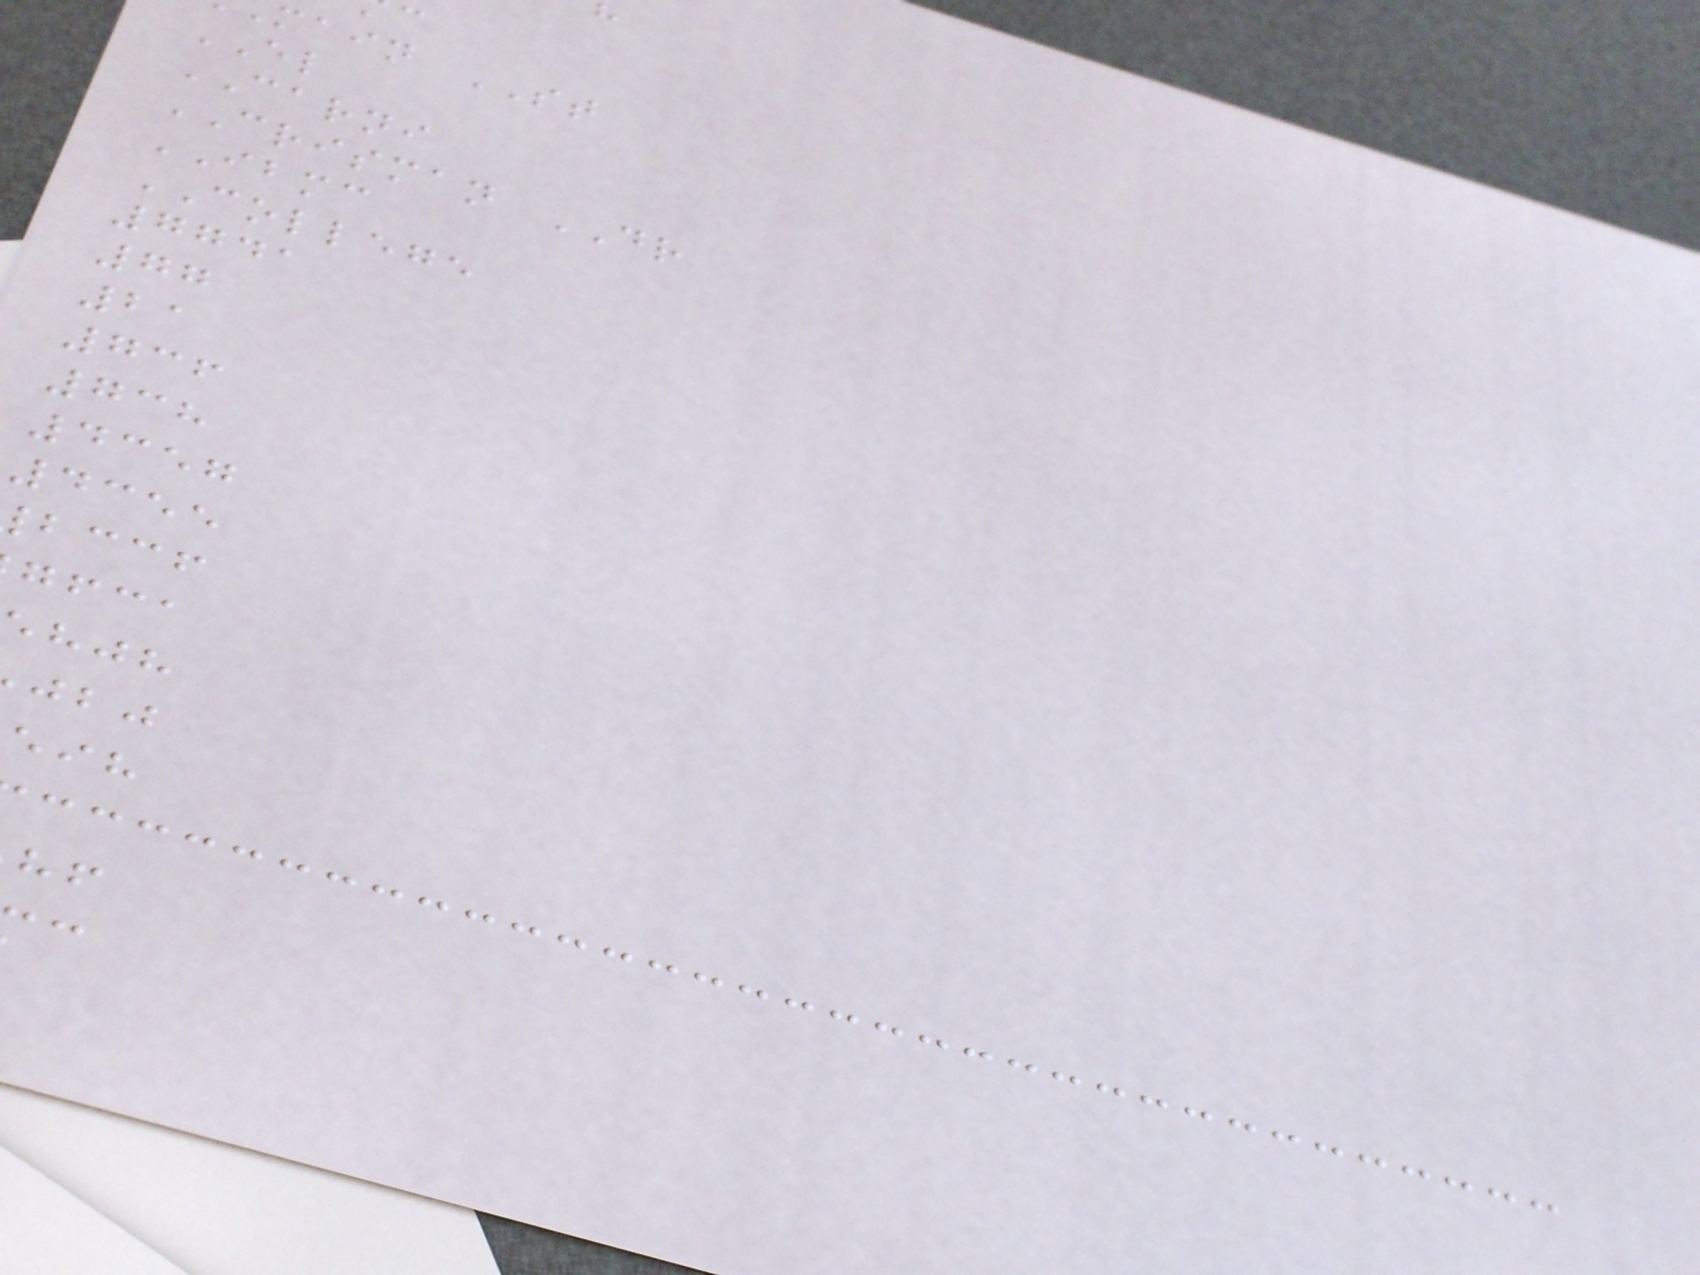main ST
EL
CARNI
CRISMAN DR
IBMC
COLLEGE
7741
77
21
736
738
4357
4355
bccf
gfca
